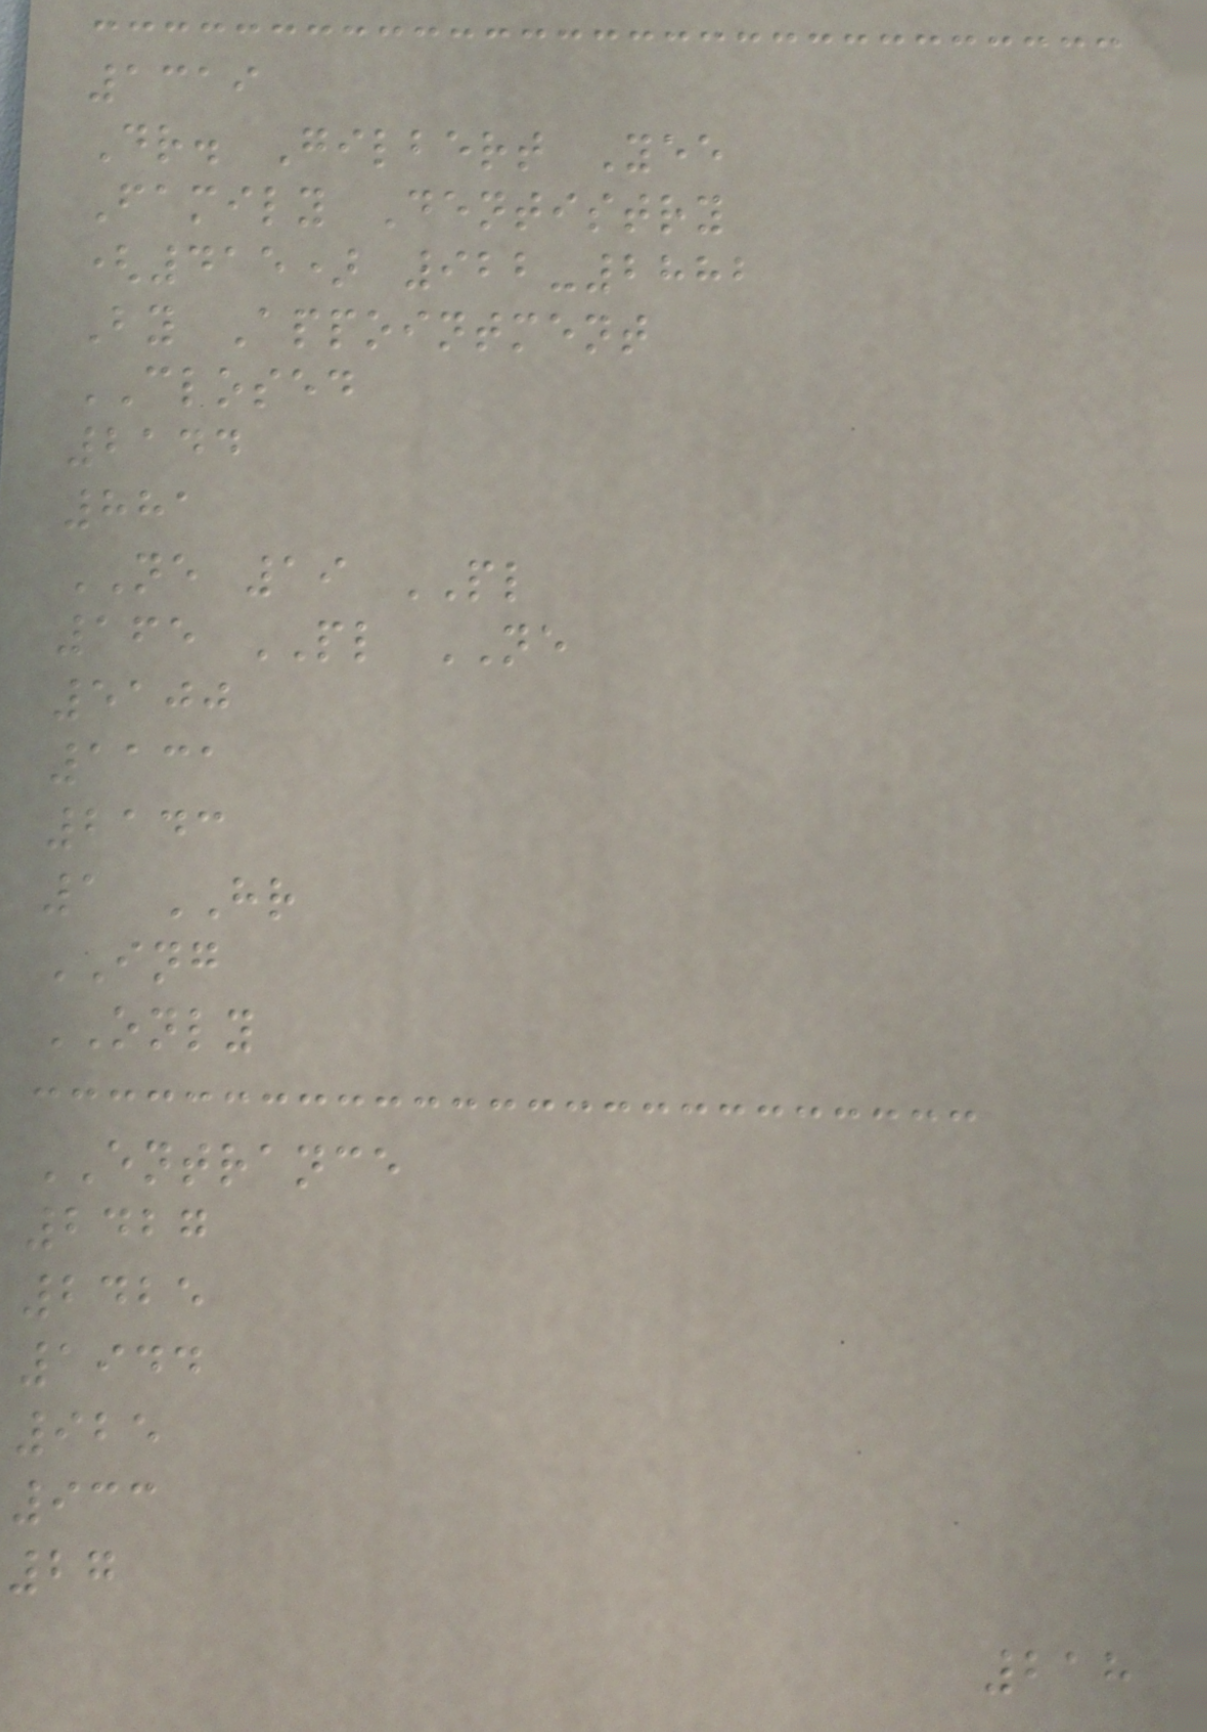1319
Dr. Gilbert Yee
Family Dentistry
(415) 922-2882
By Appointment
CLOSED
2144
881
NE 19 PL
165 PL NE
5100
1131
2143
1 HR
ING
ONLY
ENTRANCE
2427
2425
1944
925
933
27
218
